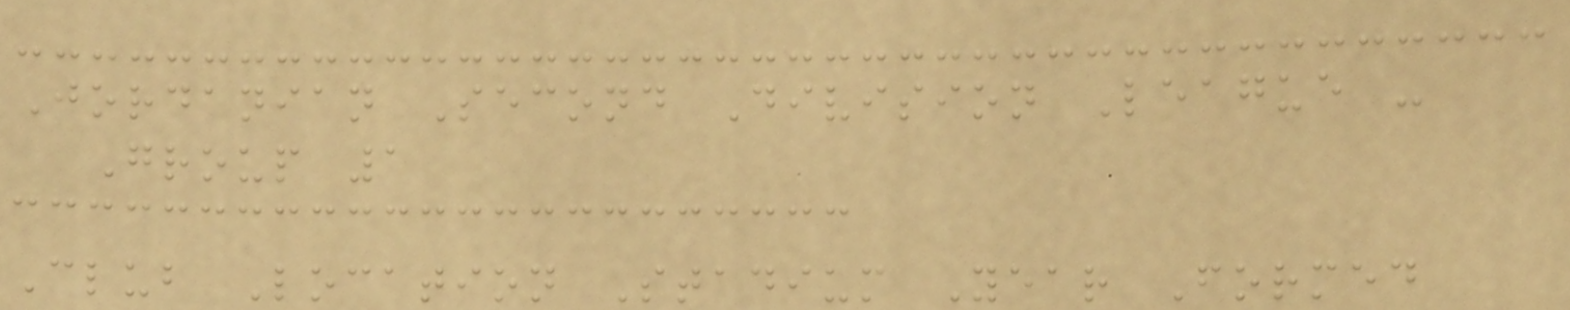Jordanian Second Division League -
Group 1
Club Location Stadium Year Formed
